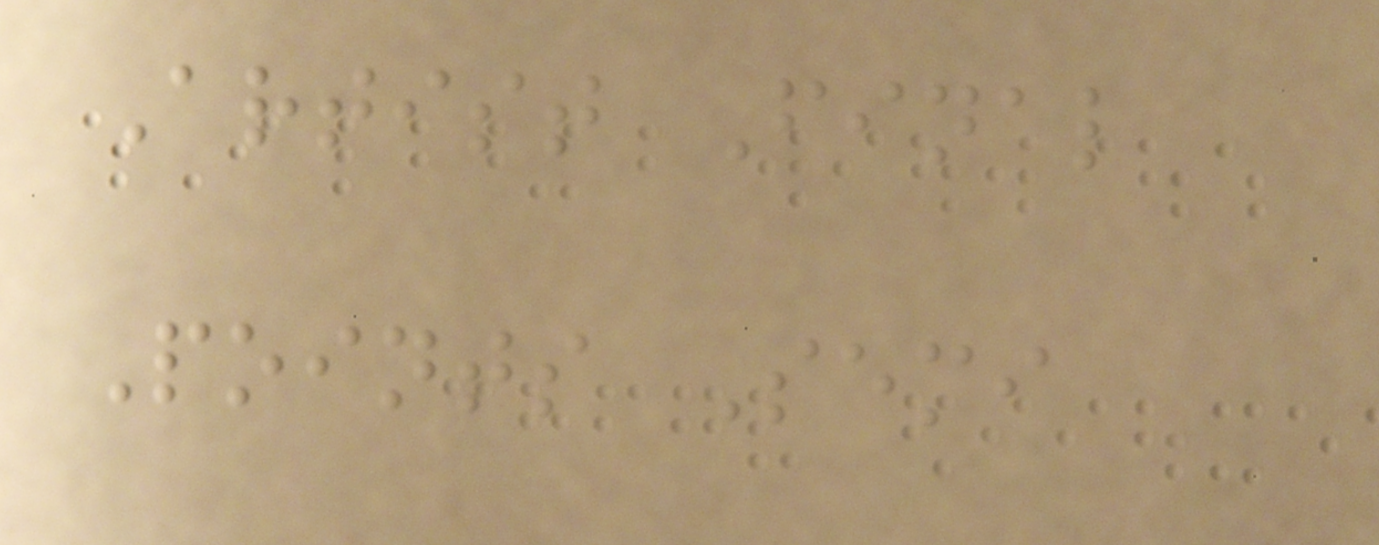Artist Final
Points Semi
